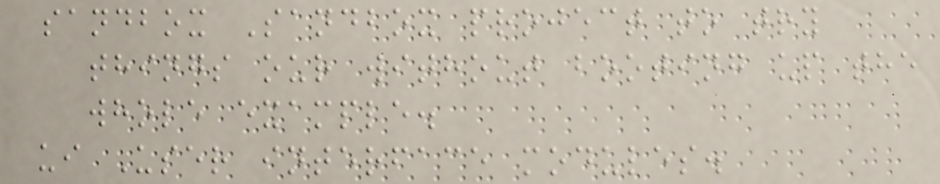sandbox Sandbox project to try
things our without booting up the
whole example.
ui User interface modules.
